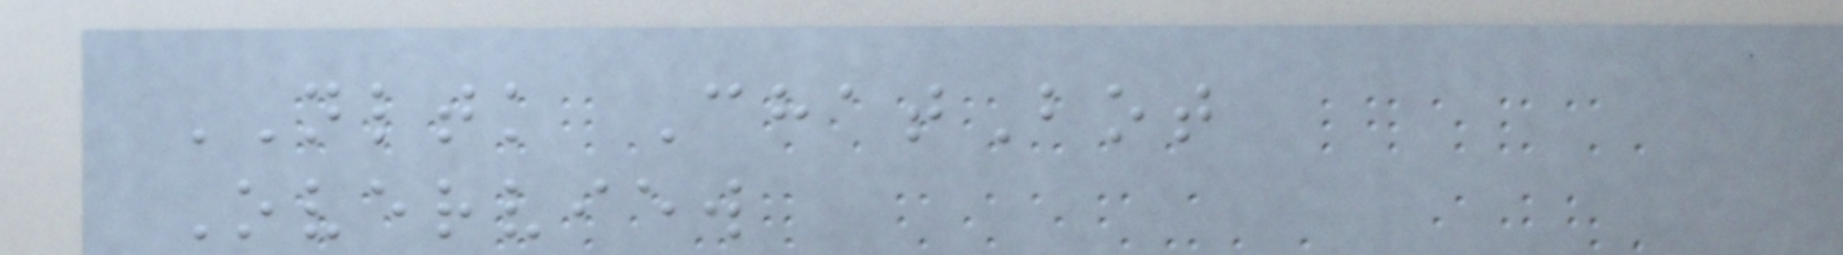NLTK ChatBot
Overview
